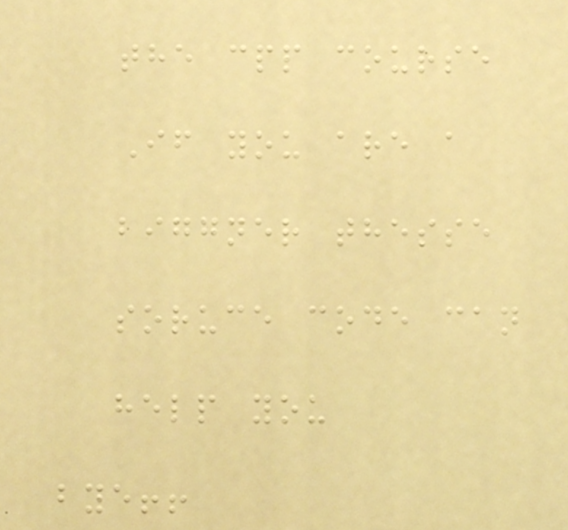the cpp course
If you are a
biggner thesse
soruce code can
help you
bye!!
